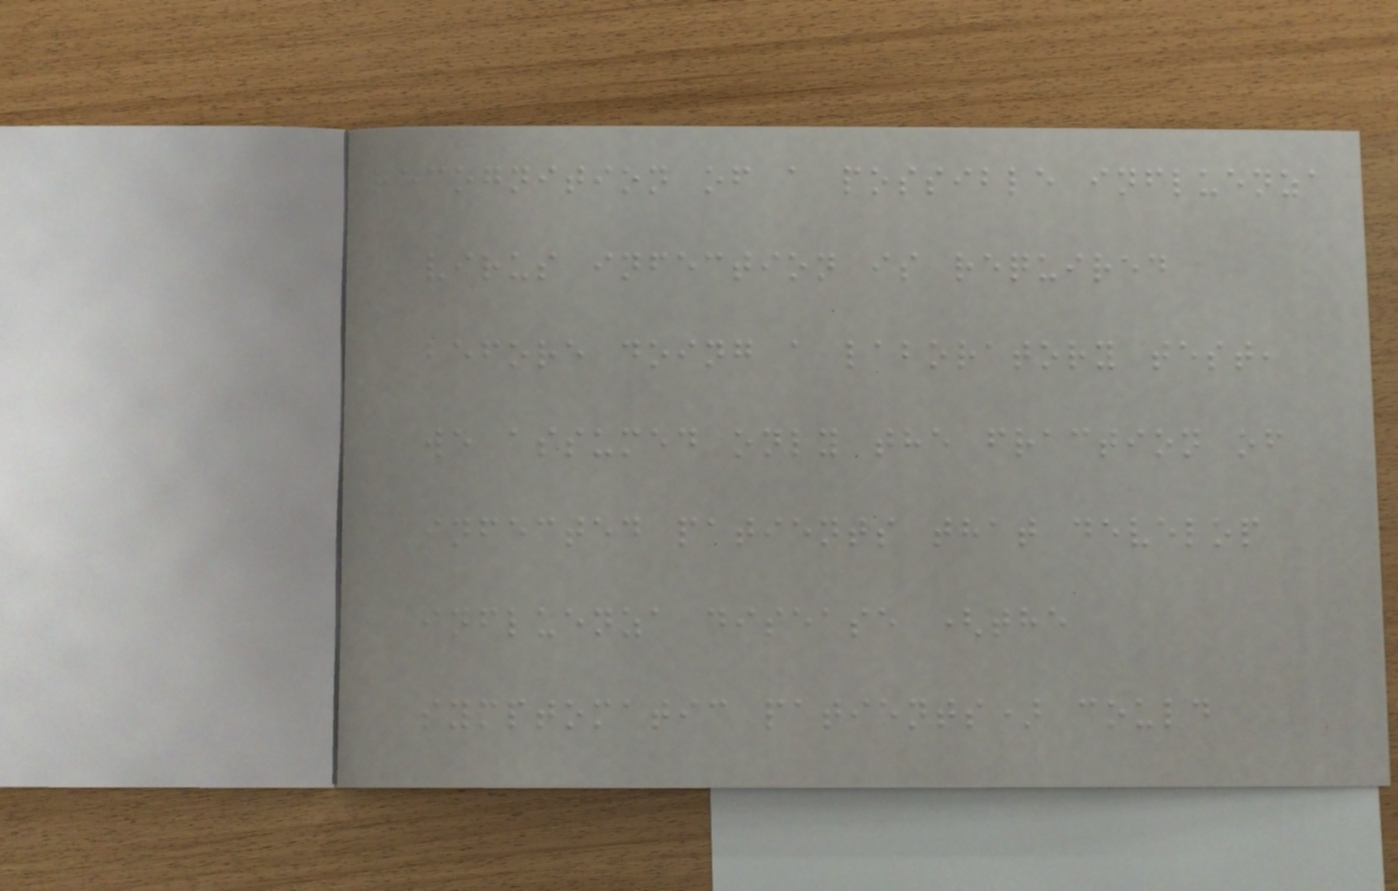recognition of a possible influenza
virus infection is required
before doing a laboratory test,
we assumed only the fraction of
infected patients that develop
influenza disease (the
symptomatic patients) could
